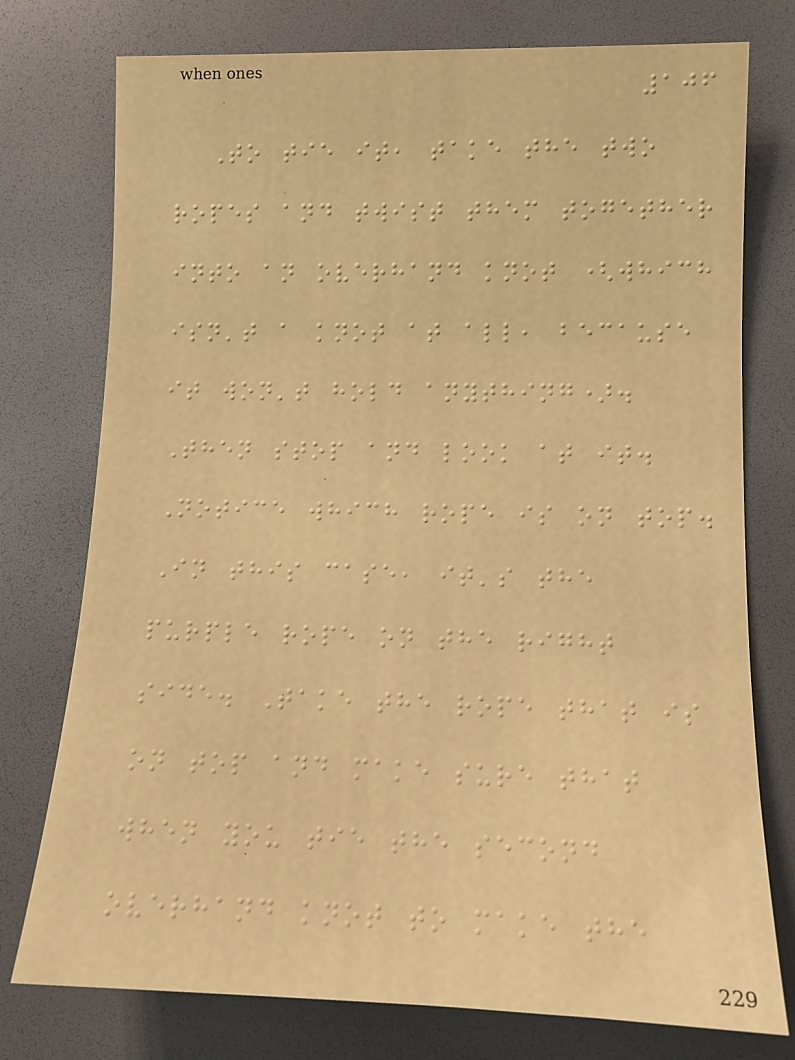106
To tie it, take the two
ropes and twist them together
into an overhand knot (which
isn't a knot at all, because
it won't hold anything).
Then stop and look at it.
Notice which rope is on top.
In this case, it's the
purple rope on the right
side. Take the rope that is
on top and make sure that
when you tie the second
overhand knot to make the
